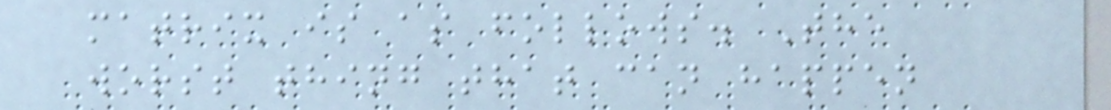matrix is as follows. The
worst thing that can happen
